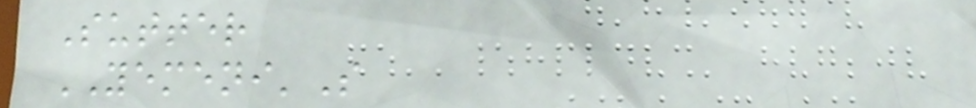Sutter
YEMENI'S
